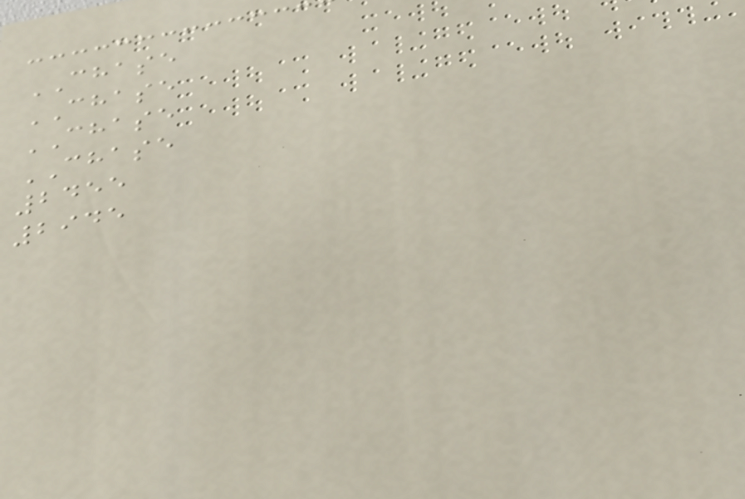CHASE
CHASE
CHASE
CHASE
2455
2945
